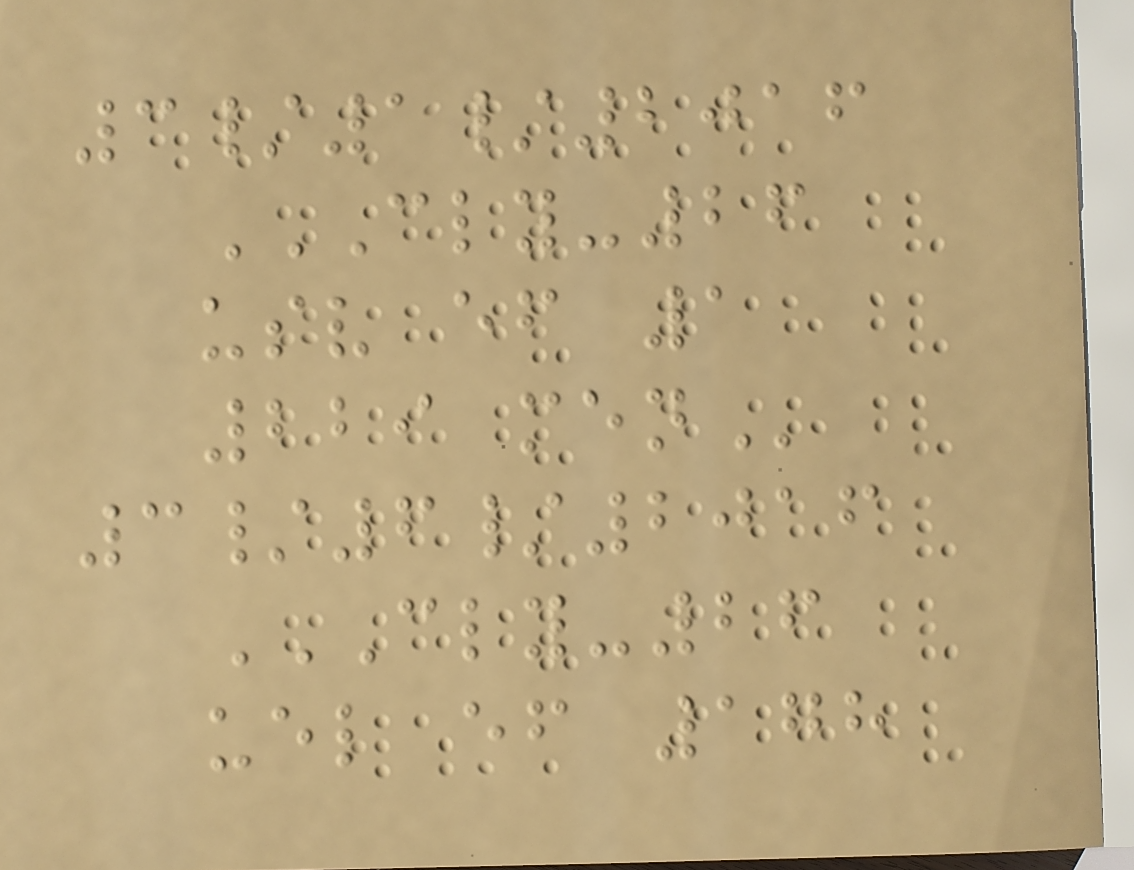3/1/2016
CLY-26
USV EF 1
229 MEN
3/6/2016
CLY-26
UEL EF 178
